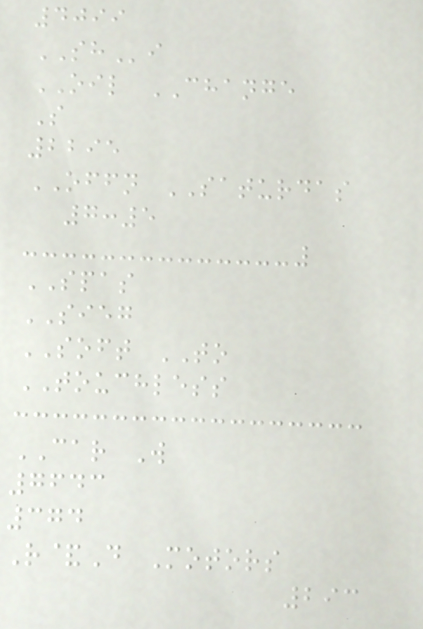4099
SHi
OIL CHANGE
S
2295
OFFN SATURDAS
7:5
SPAS
SIEG
SOFT TO
TOUCHLESS
CAR W
7643
374
R&D Motors
293
